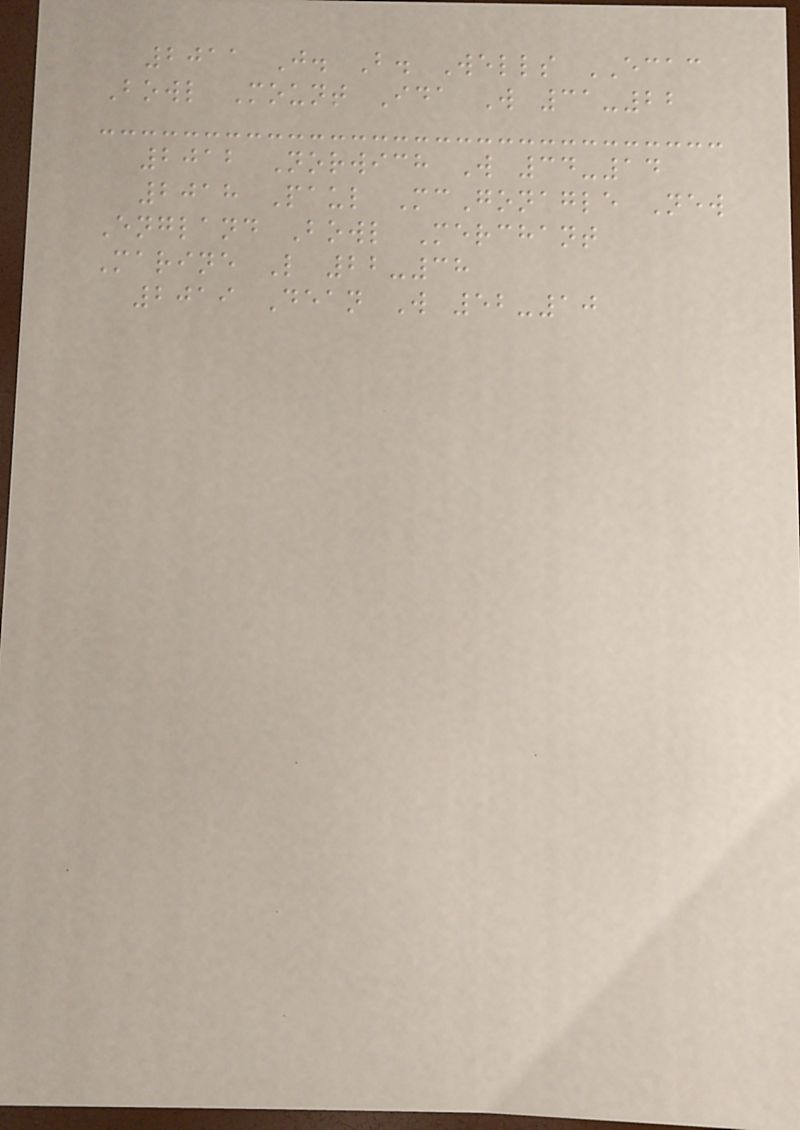2011 J. B. Wells ECAC
Bowl Mount Ida W 31-22
2012 Norwich W 34-14
2018 Paul McGonagle New
England Bowl Merchant
Marine L 22-38
2019 Dean W 52-10
